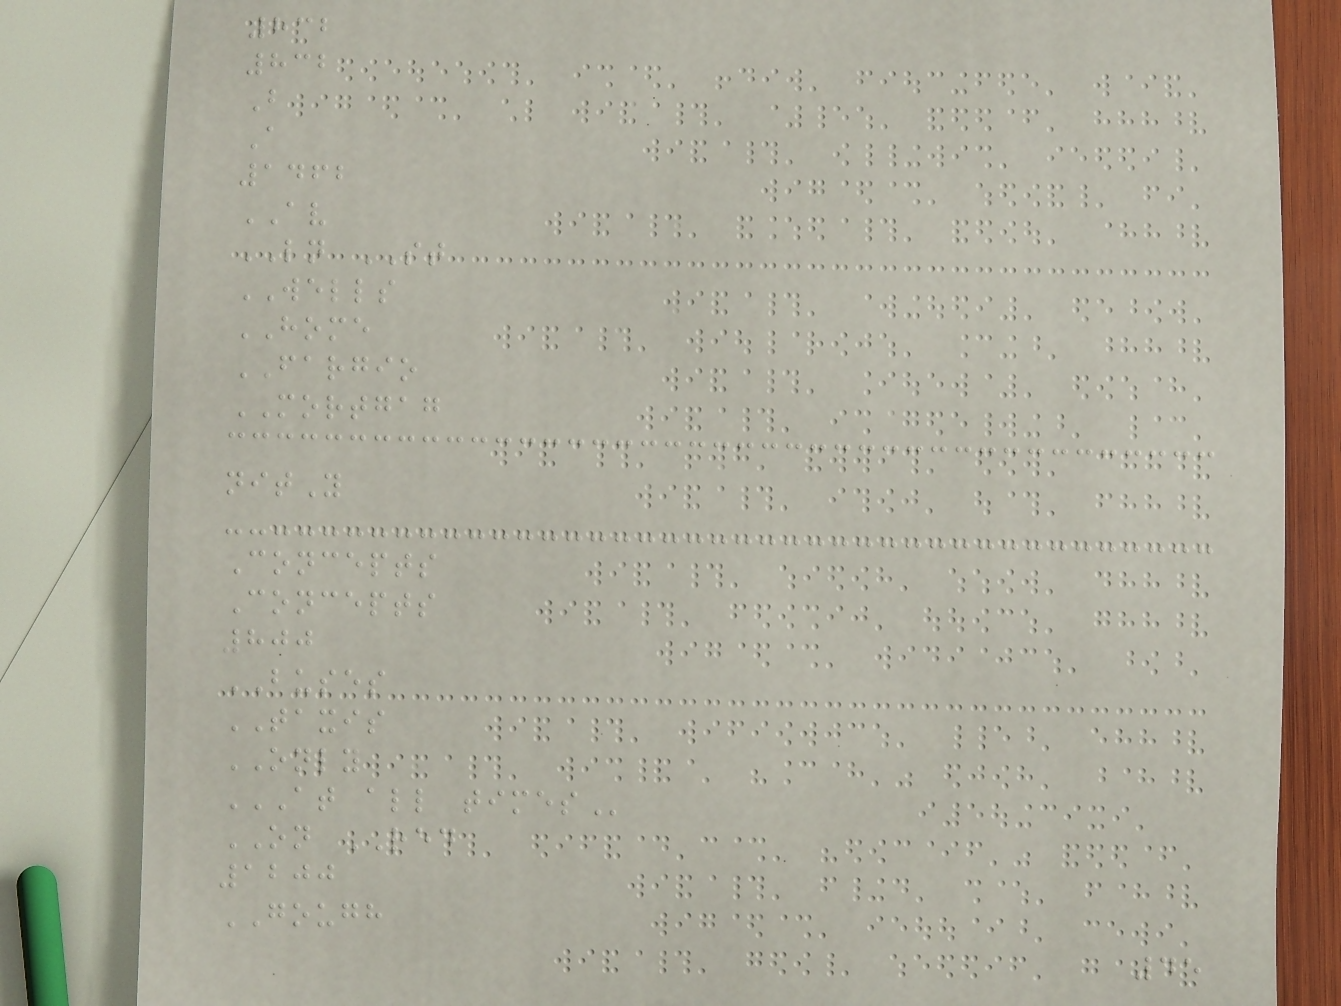832
832
B
A
1462
AV
LN ST
WELLS
HOME
FARGIO
MORTGAG
nitY
Concepts
Concepts
800
BUSES
TAXIS
ONLY
AT ALL TIMES
ON RED
1200
GOUGH
45
